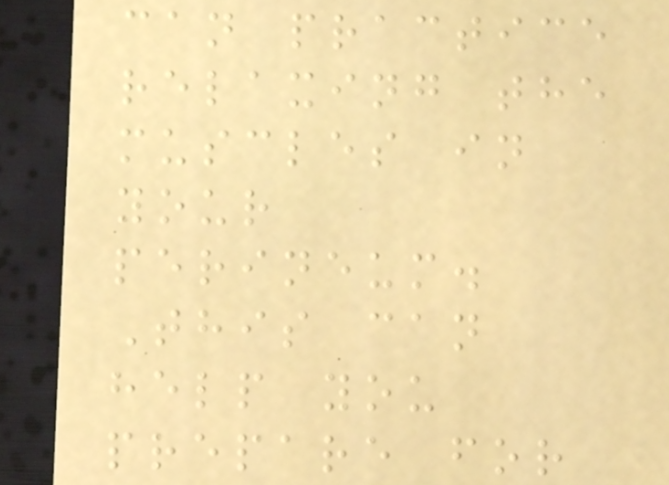can practice
relaxing the
muscles in
your
perineum.
This can
help you
prepare for
